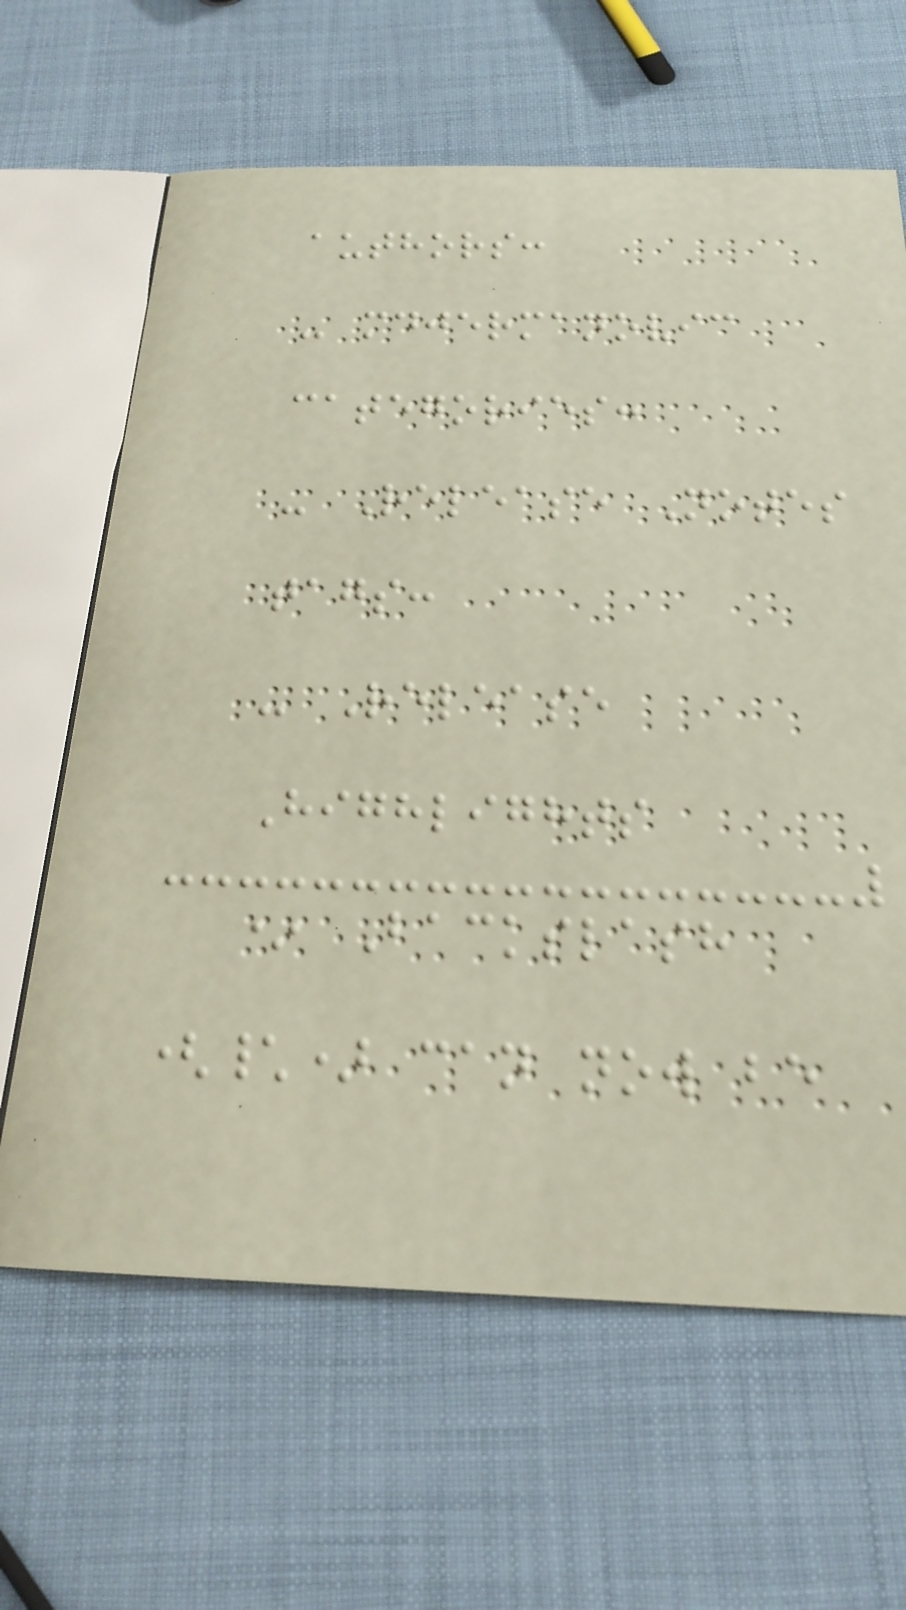authors:
- mdjermanovic
categories:
- Release Notes
tags:
- Release
Highlights
* Backslash
(\) can now be
